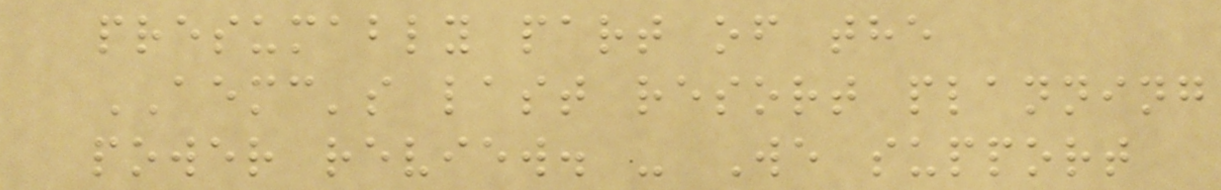presumably part of the
AEMC's last resort planning
power review. - We support
